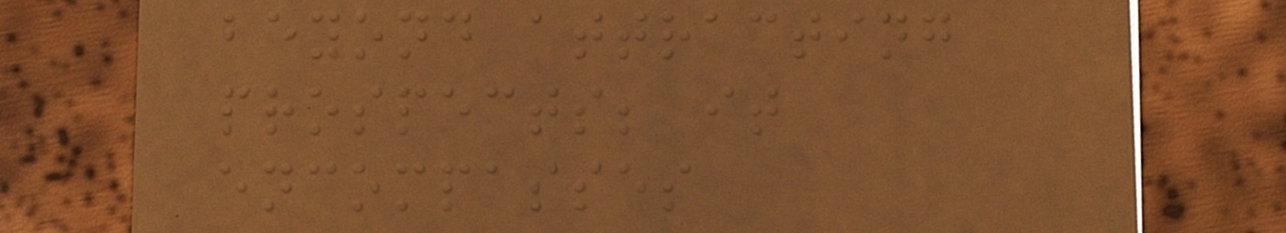beyond attracting
prospects; it
encompasses
